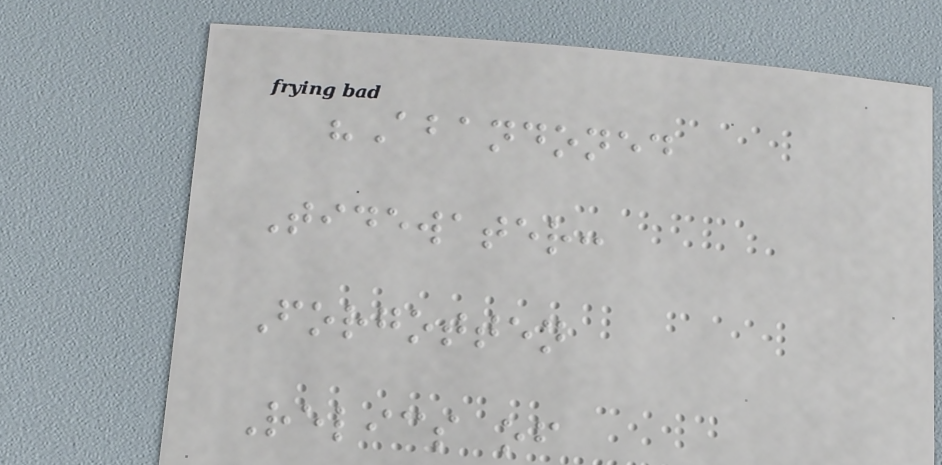"Abandoned
Tidewater:
Forgotten
Relics of
